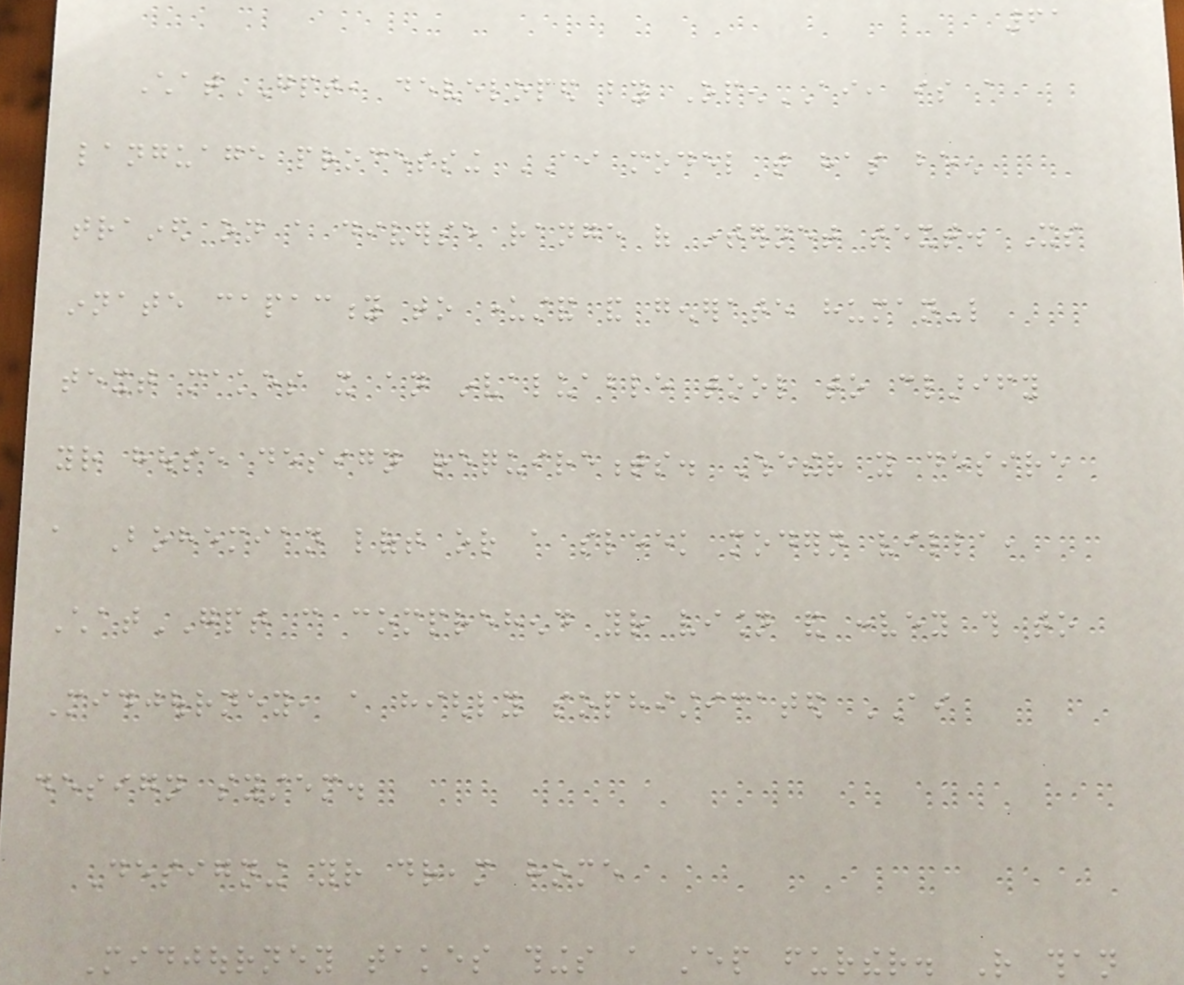61
ChatGPT, developed by OpenAI, is a
language processing AI model that has been
trained on a diverse range of internet text. Its
innate capacity to understand and generate human-like
text makes it an invaluable tool to clarify
your house design requirements. Whether you desire
a Bohemian loft or a sleek modern villa,
ChatGPT can comprehend your vision and convey this to
Midjourney, a highly sophisticated AI
design system.
Designing your dream home
Midjourney takes things a step further. Rather than
